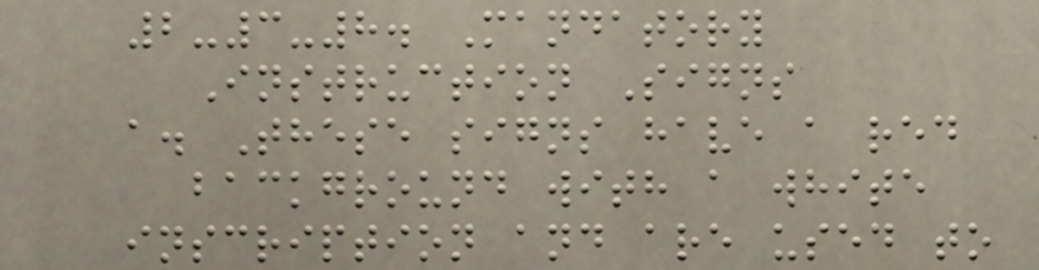2-3-8. Mandatory
Instruction Signs
a. These signs have a red
background with a white
inscription and are used to
